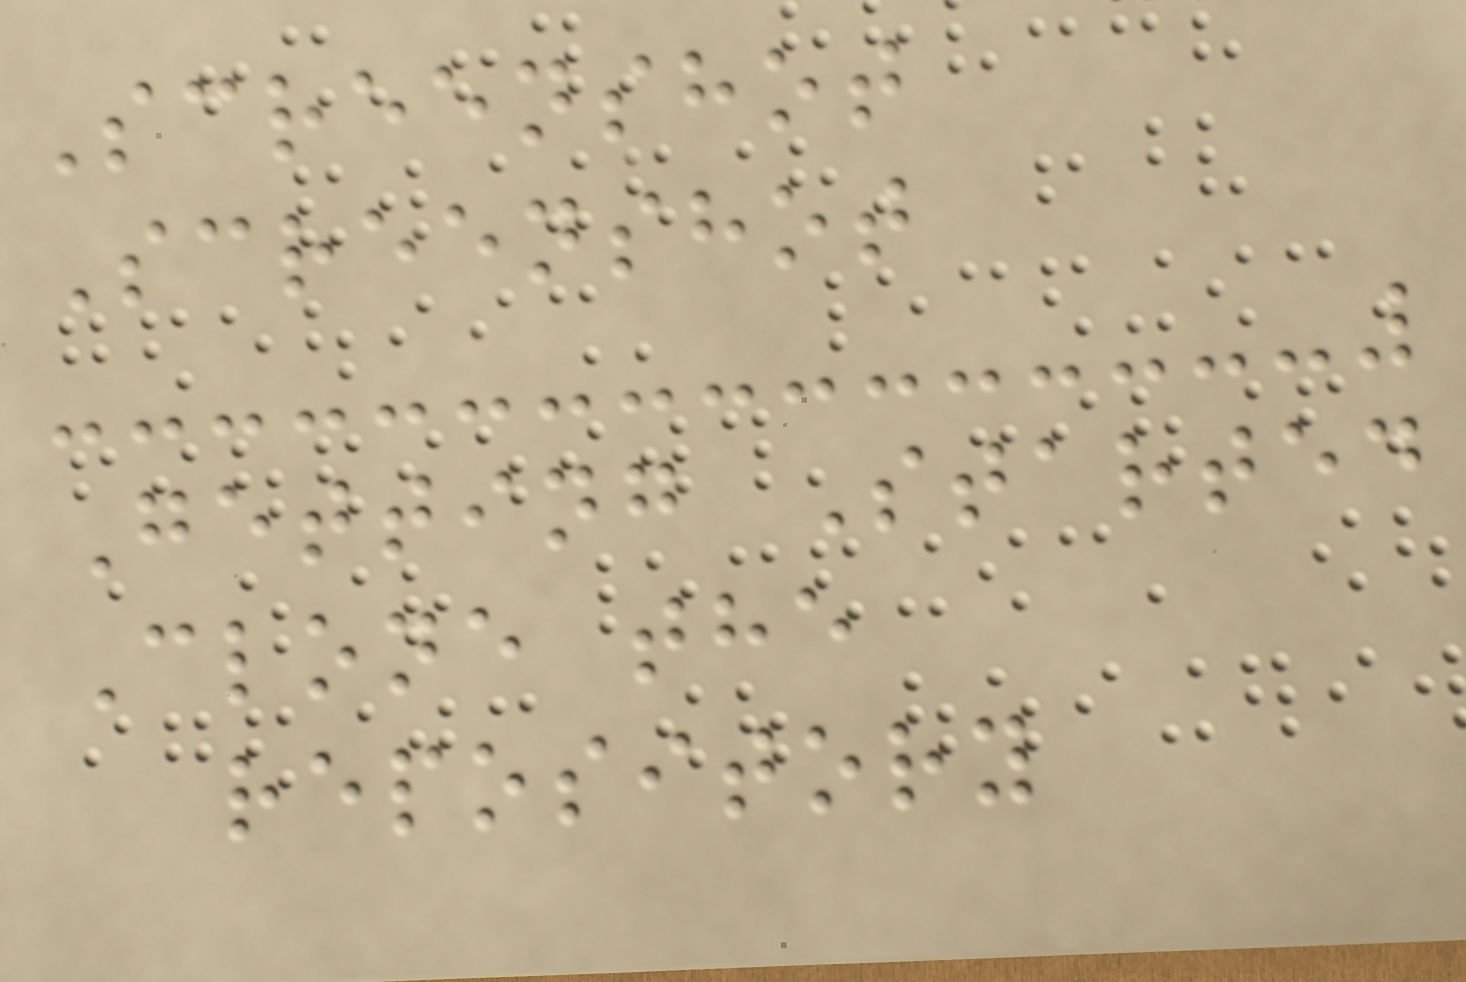Screenshot
Screenshot
Getting Started
Clone the
repository
